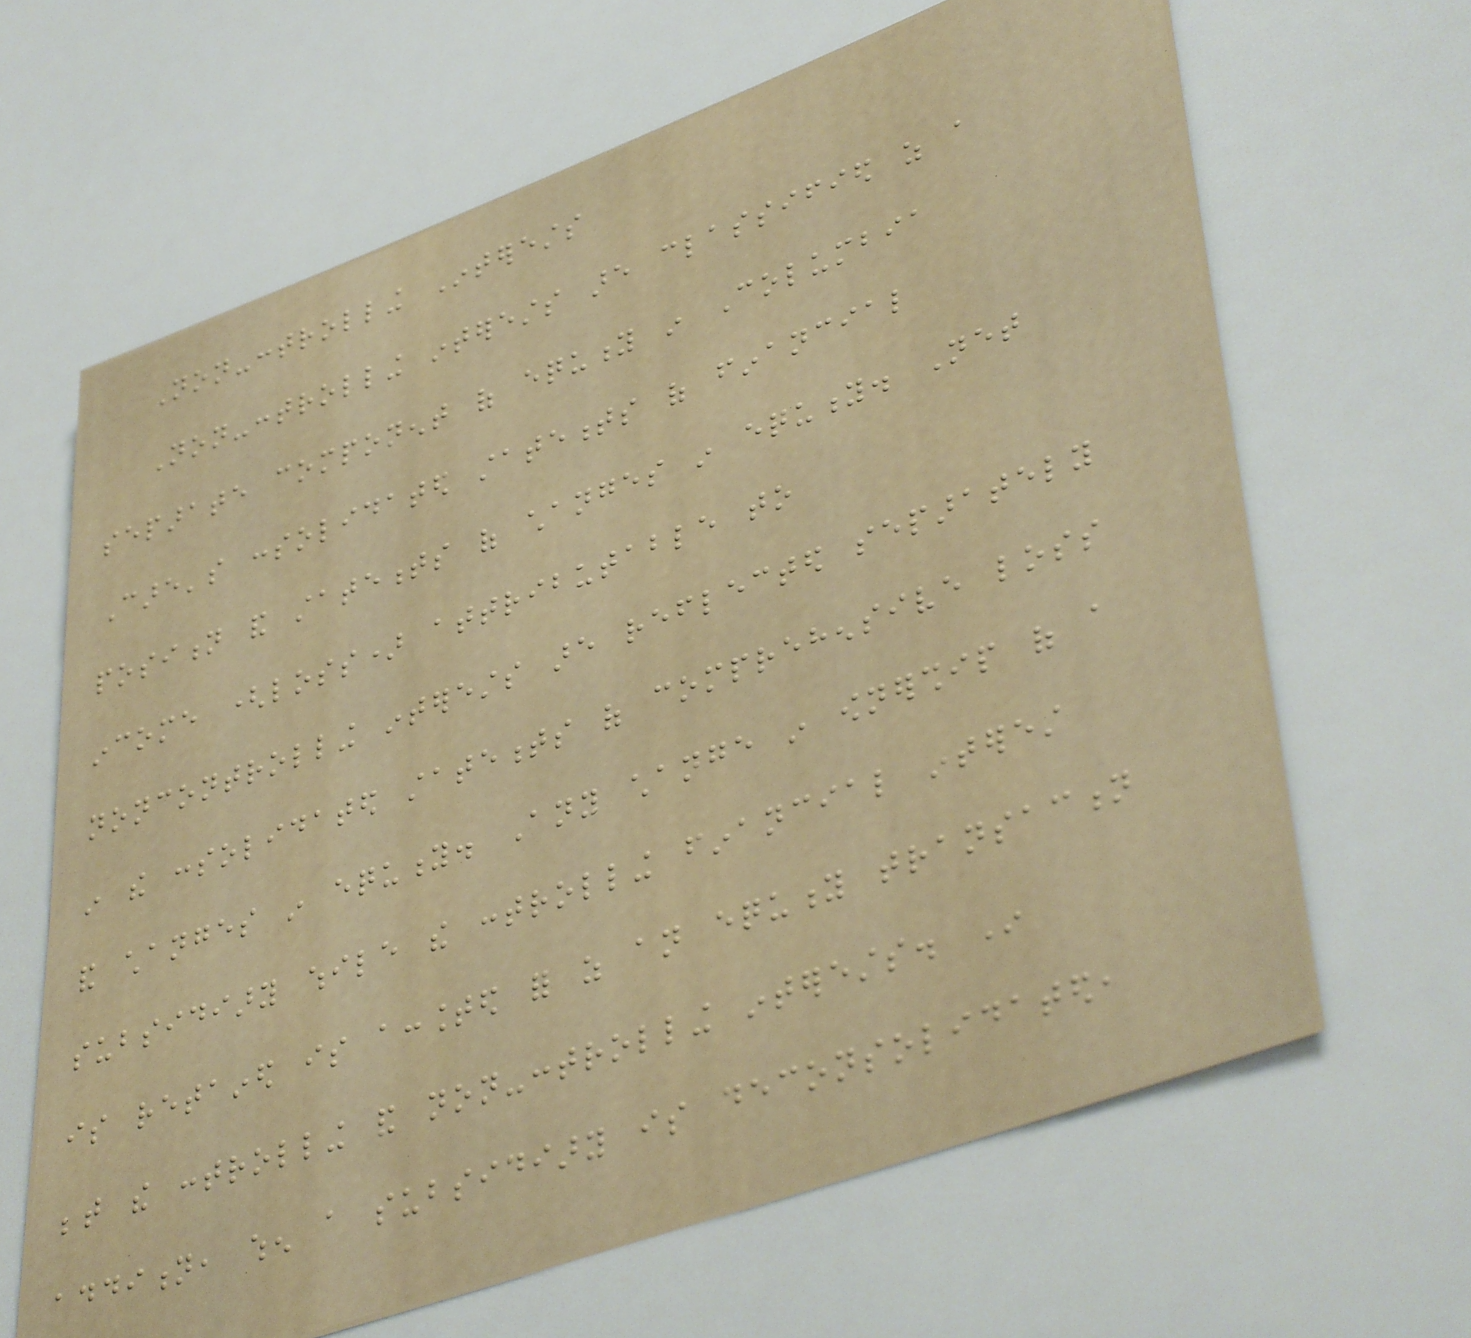Non-controlling Interests
Non-controlling interests are classified as a
separate component of equity in Columbia
Care's consolidated statements of financial
position and statements of changes in equity. Net
income (loss) attributable to
noncontrolling interests are reflected separately
in the consolidated statements of comprehensive loss
and changes in equity. Any change in ownership of a
subsidiary while the controlling financial interest
is retained is accounted for as an equity transaction
between the controlling and non-controlling interests. In
addition, when a subsidiary is deconsolidated,
